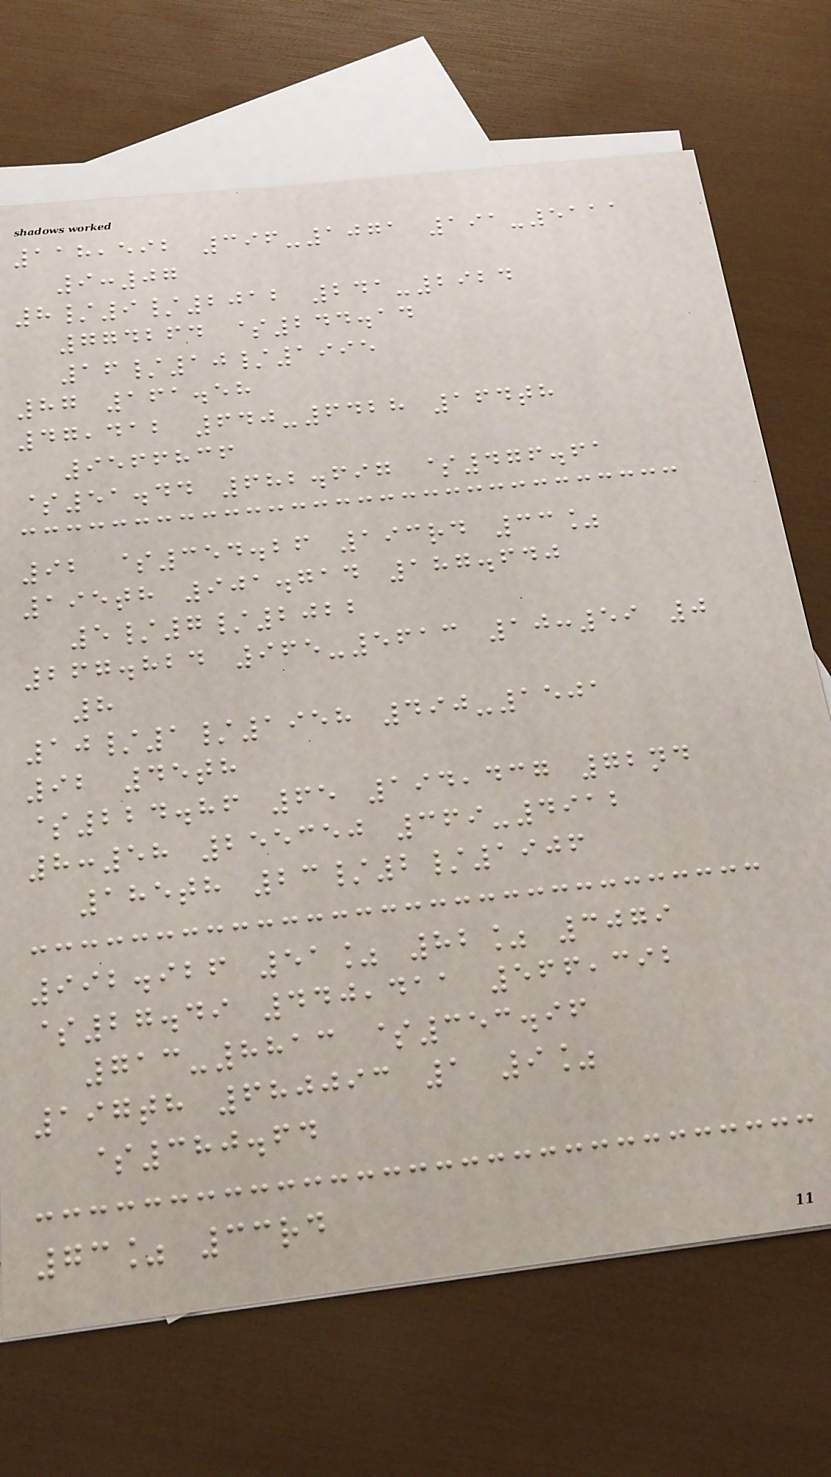118,592 396-1071 191-5111
9:07
8/9/2012 241-2924
774264 $244.14
16/10/1995
87 161.58
47,412 640-6428 164th
9566836
$51.44 682.697 $476.61
92 $354.26 193rd 33%
195th 901.714 187.640
5/7/2022
267.824 965-5613 10:59 0
8
10/1/1958 490-1501
92 45th
$224.86 65 194,437 72nd
8:58 255350 369-4912
185th 23/2/1906
992.926 51% 82% 3079
$27.49 440,411 566,392
713-8813 $353.96
197th 680093 1 9%
$380.64
73% 33rd
